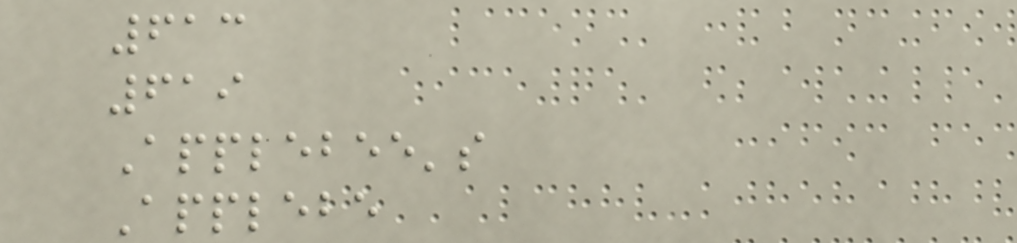613
619
Applebee's
Applebe
